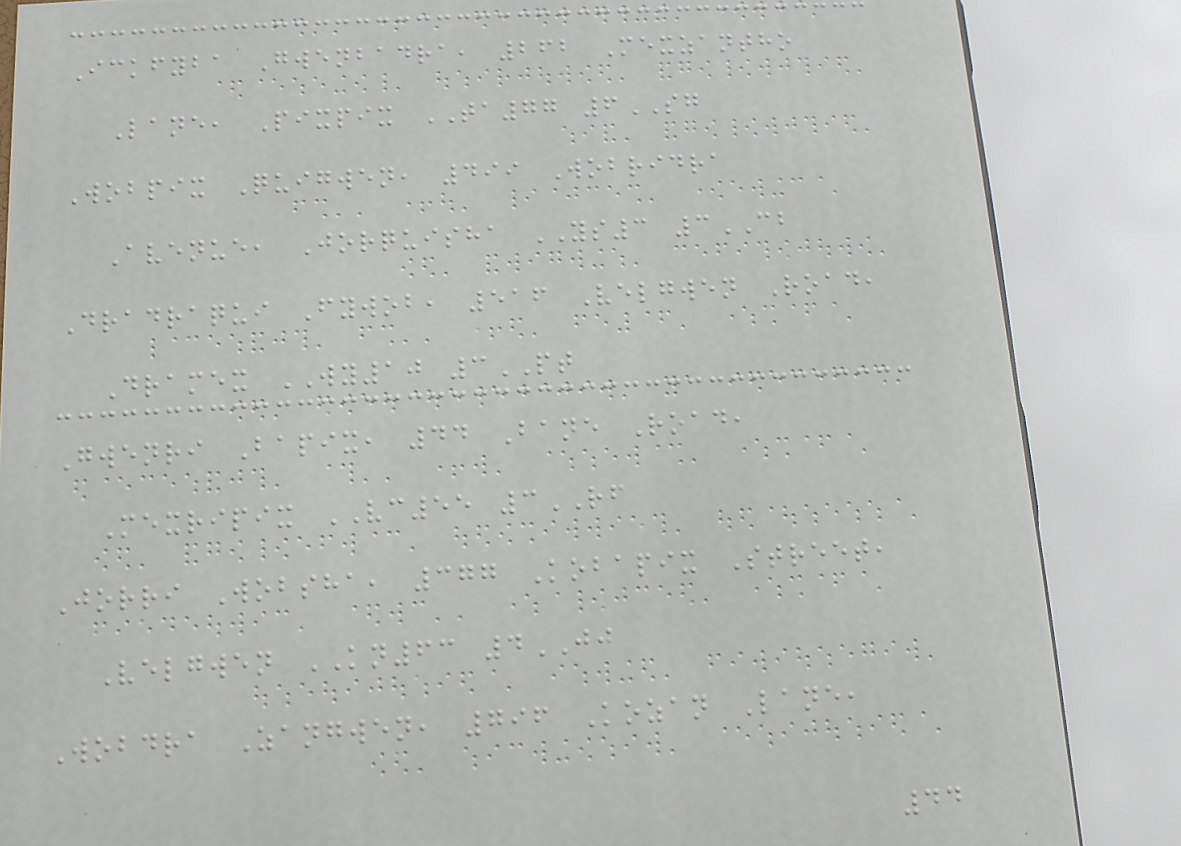Ickfyba Gwenbadra, 262 Mexzantho
Lane, Pixpix TA77 6SG
Wobpix Quigwen, 499 Wobridra
Avenue, Jorquisha YS3 3CB
Dradraqui Fywob, 516 Velgwen Road,
Dramex WY10 3PT
Gwenri Bapix, 44 Bane Road,
Mexripix VC55 3RF
Jorri Wobsha, 377 Kobapix Street,
Velgwen KN63 4JJ
Wobdra Zangwen, 796 Kozan Lane,
44
